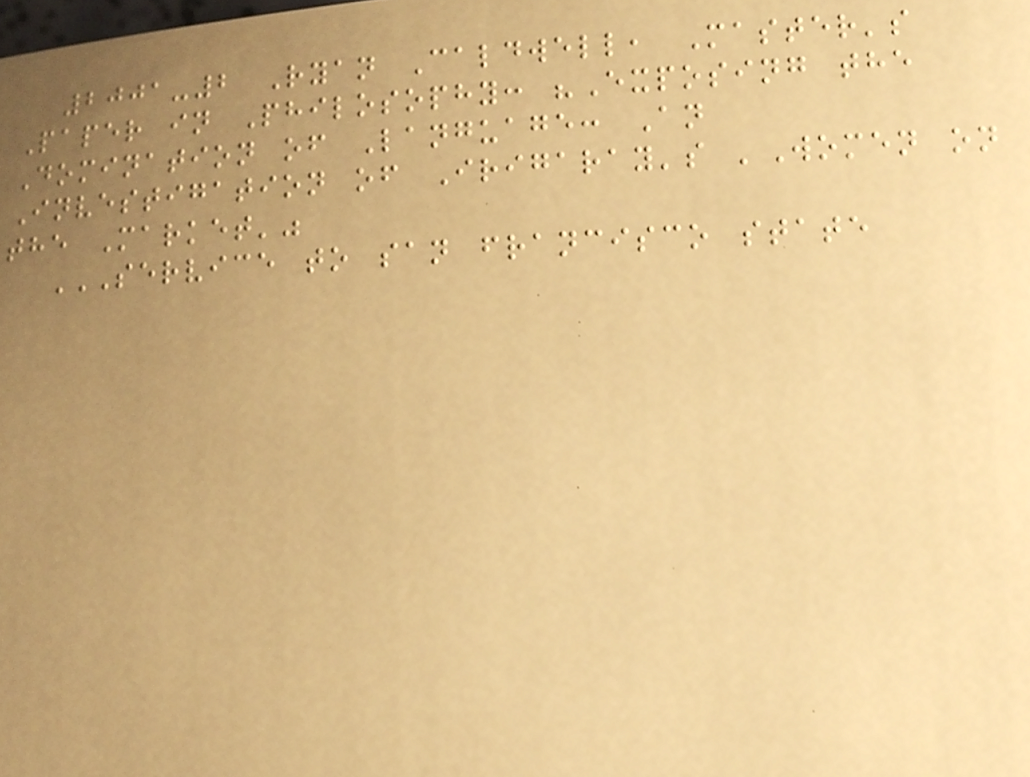2001-2 Ryan Caldwell, Master's
Paper in Philosophy: "Exposing the
Domination of Language: An
Investigation of Irigaray's 'Women on
the Market'"
SERVICE TO SAN FRANCISCO STATE
